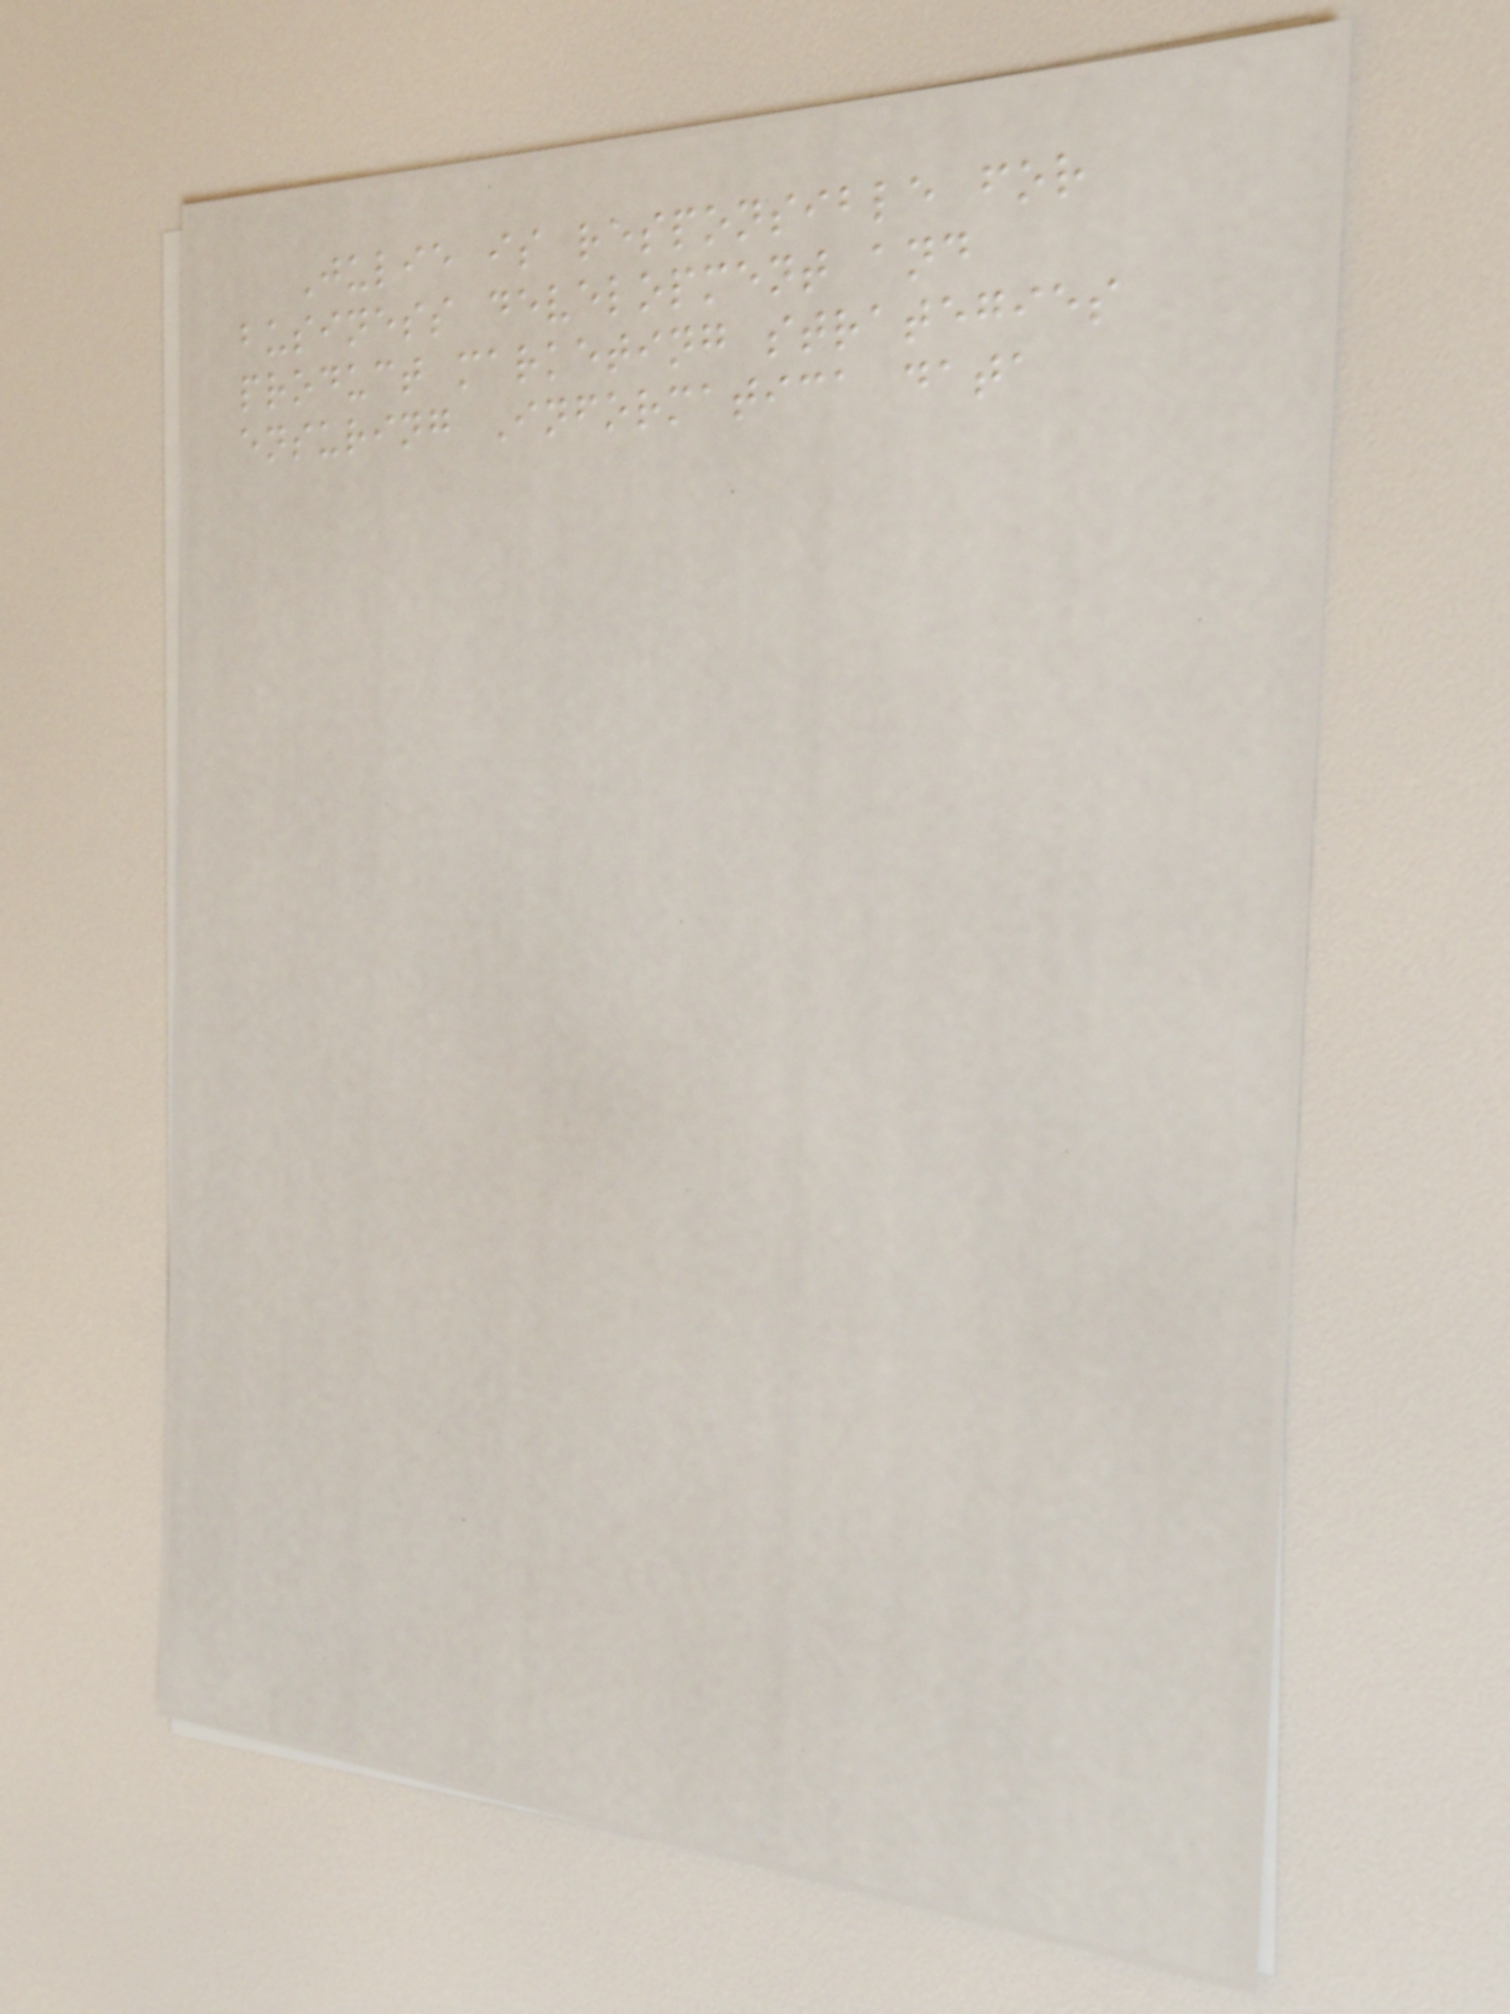Julie is responsible for
business development and
product marketing strategies
ensuring Informatica data
